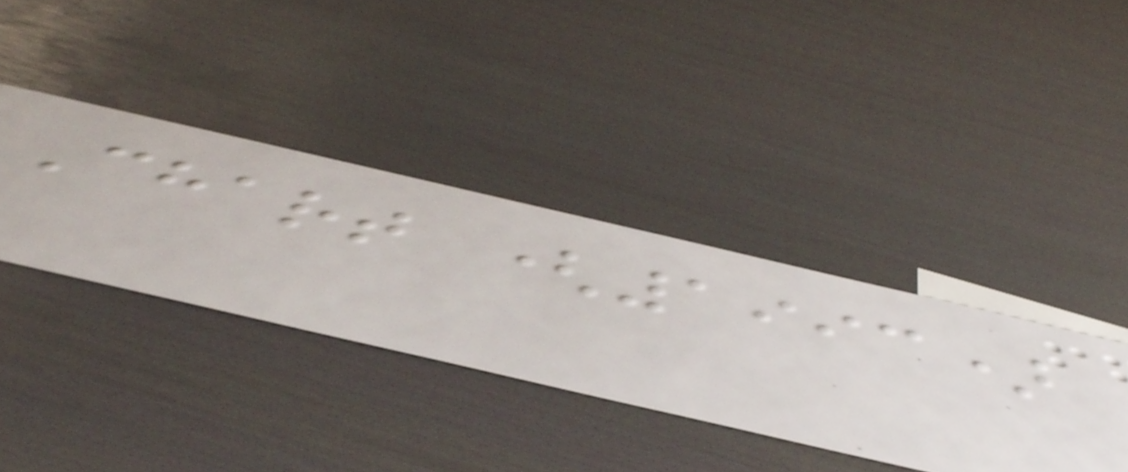Chart (1993)
